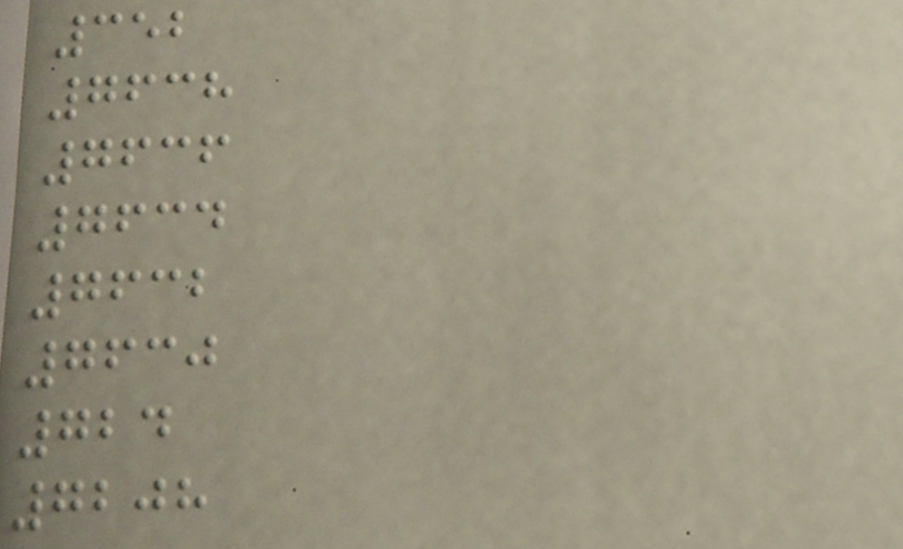352
7638
7636
7634
7632
7630
724
7208
